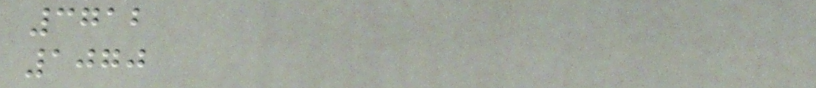3712
1070
